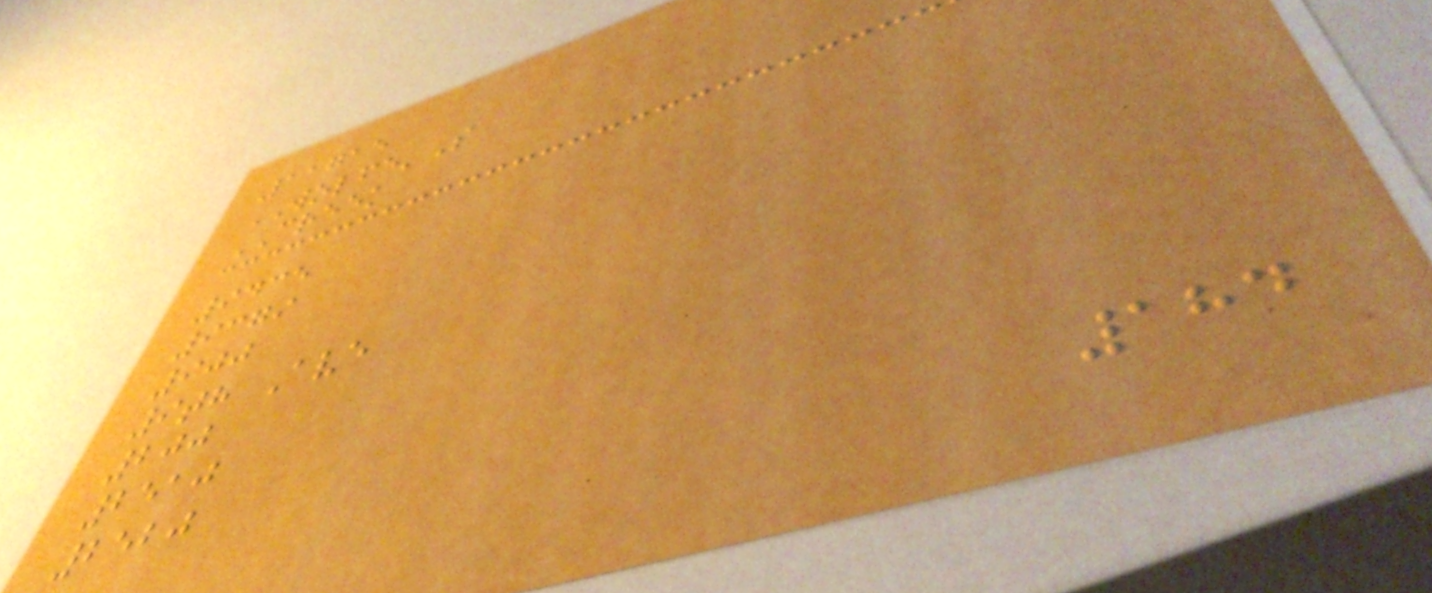11715
WOLFE'S
CREEK
9435
9379
900
9th Ave
200
2510
2520
184
